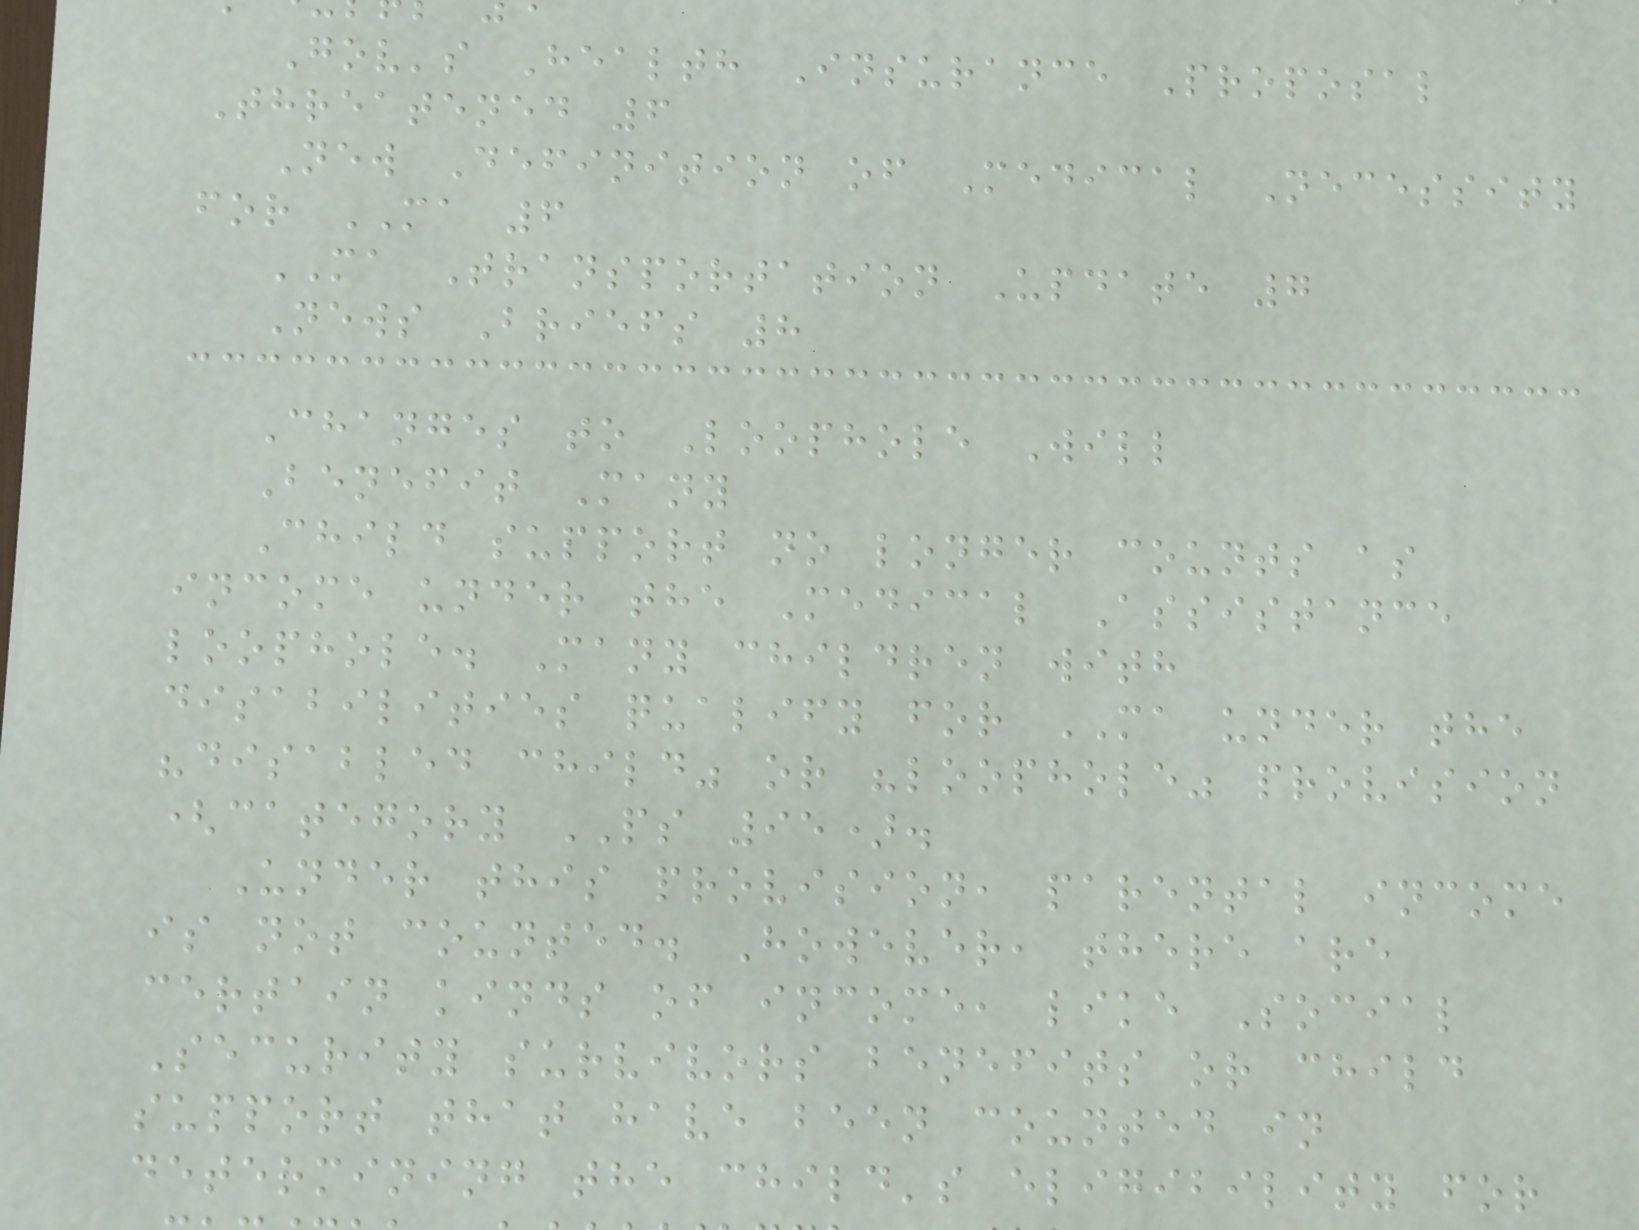Gov's Health Insurance Proposal
Threatened 6
New Definition of Medical Necessity
for MA 6
MA Transportation Update 7
News Briefs 8
Changes to Loophole Will
Benefit Many
Child support no longer counts as
income under the Medical Assistance
loophole. Many children with
disabilities qualify for MA under the
"disabled child" or "loophole" provision
(category PS 95).
Under this provision, parental income
is not counted. However, there are
certain kinds of income, like Social
Security survivors benefits or child
support that have been counted in
determining the child's eligibility for
